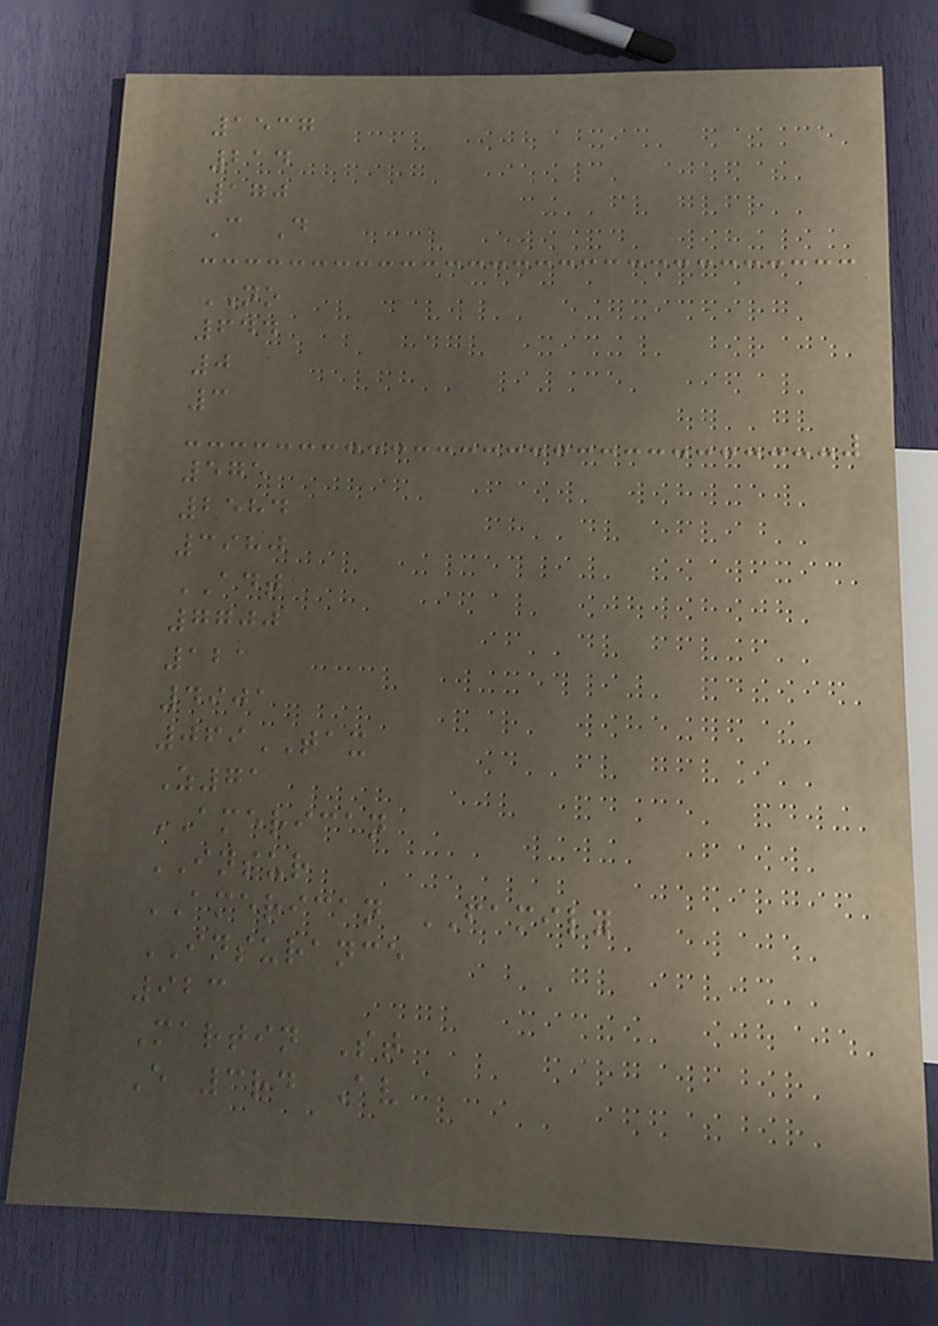1537
214
170
C D
NO
644
0
3
575
2584
3980
ADT
7700
121
4901
069TAX
Z71
AMERICAN
INSUR
AMERICAN FAMILY
INSURANCE
923
Martin St
E 3rd Av
